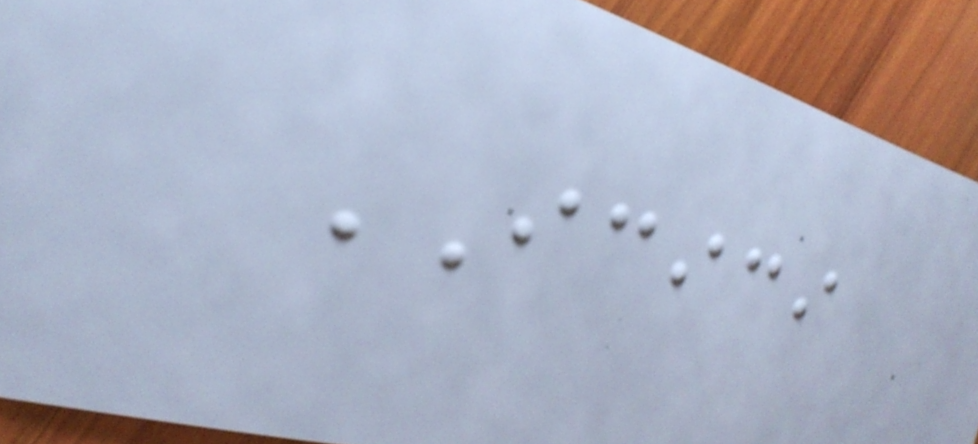ICICI
